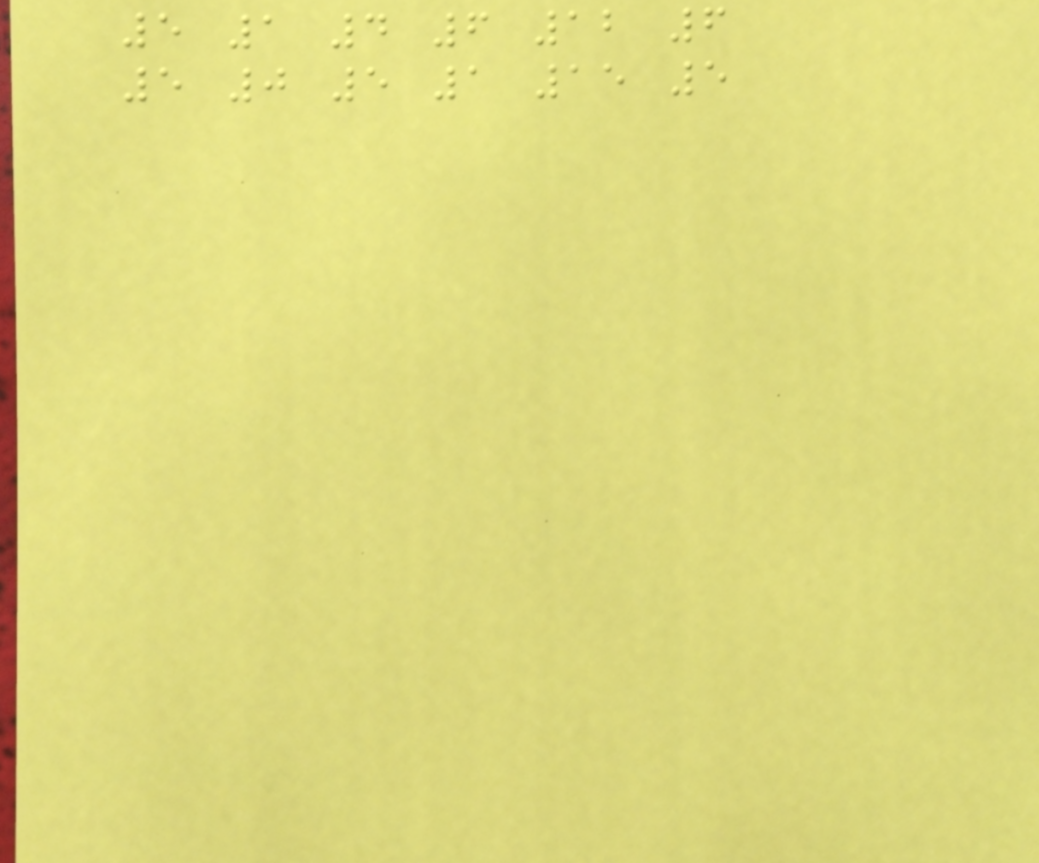5 1 4 6 12 6
5 0 5 1 15 5
